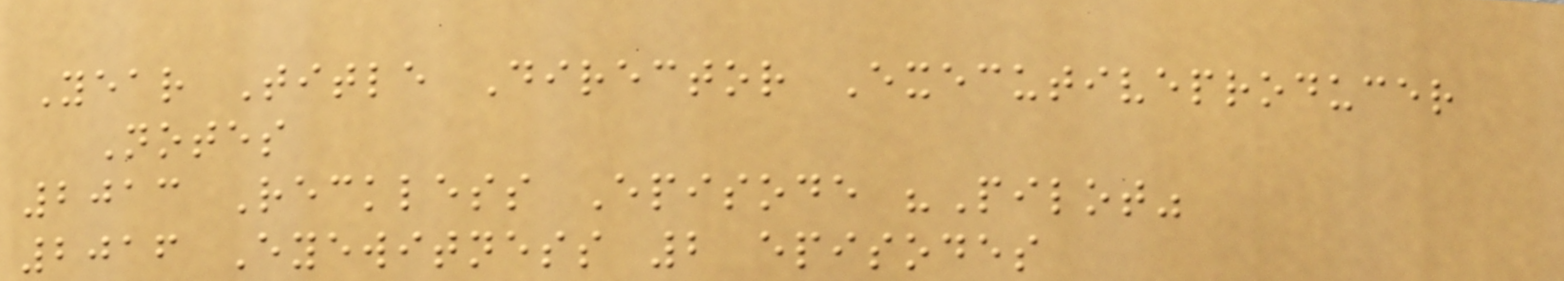Year Title Director Executiveproducer
Notes
2013 Reckless Episode "Pilot"
2016 Eyewitness 2 episodes
